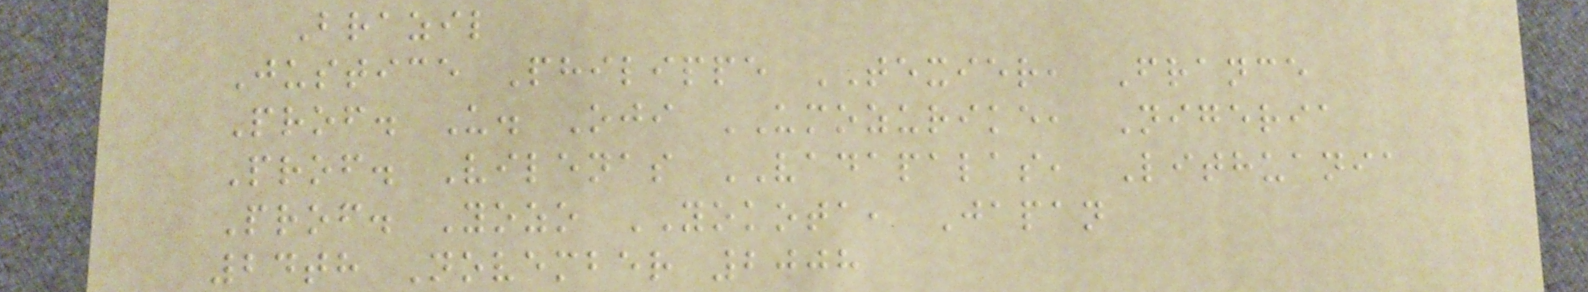Brazil
Justice Philippe TEXIER, France
Prof. U. Oji UMOZURIKE, Nigeria
Prof. Vilenas VADAPALAS, Lithuania
Prof. Yozo YOKOTA, Japan
24th November 2008
